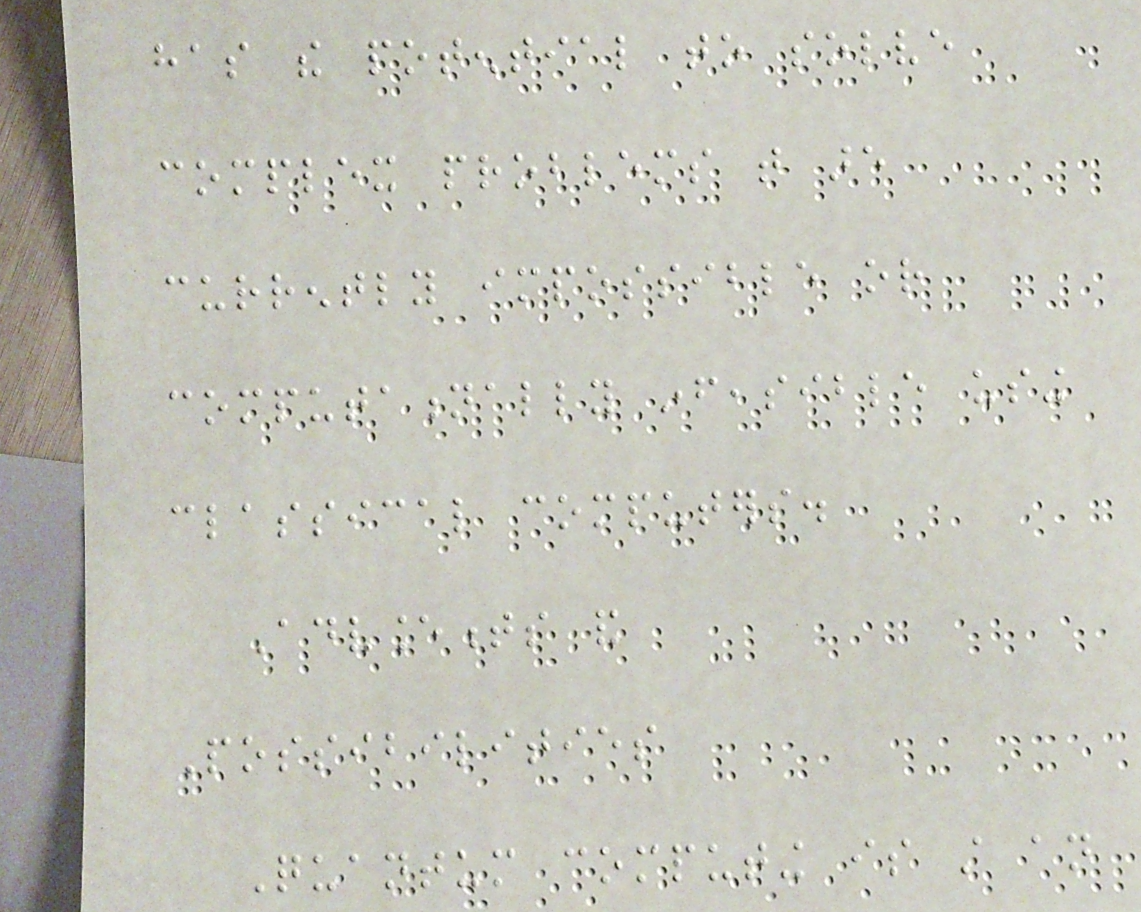has the potential to solve
complex problems that are
currently impossible or
computationally infeasible using
classical computers.
Advancements and
Possibilities
Quantum computing is still an
